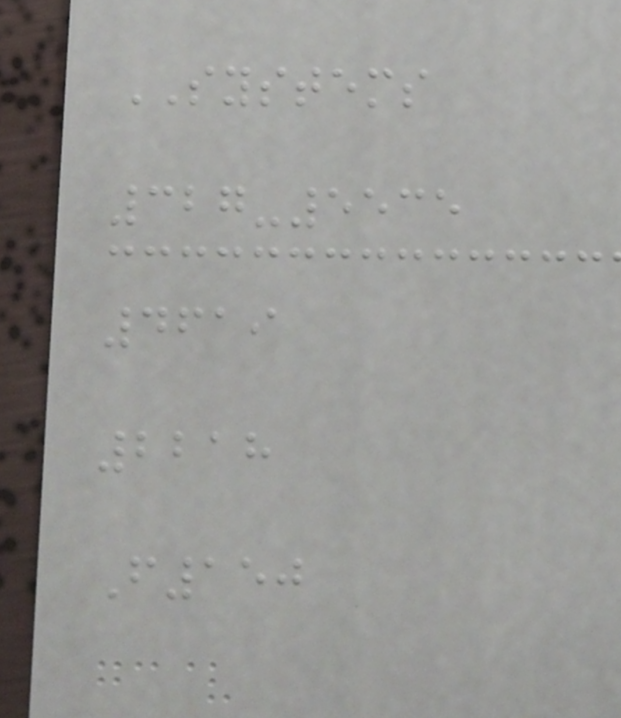SYSTEMS
327-5535
4619
2218
F150
